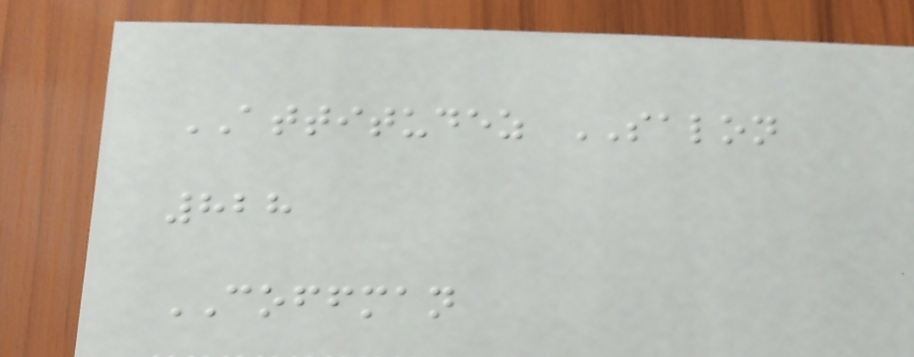ATTITUDEZ SALON
828
COFFMAN
